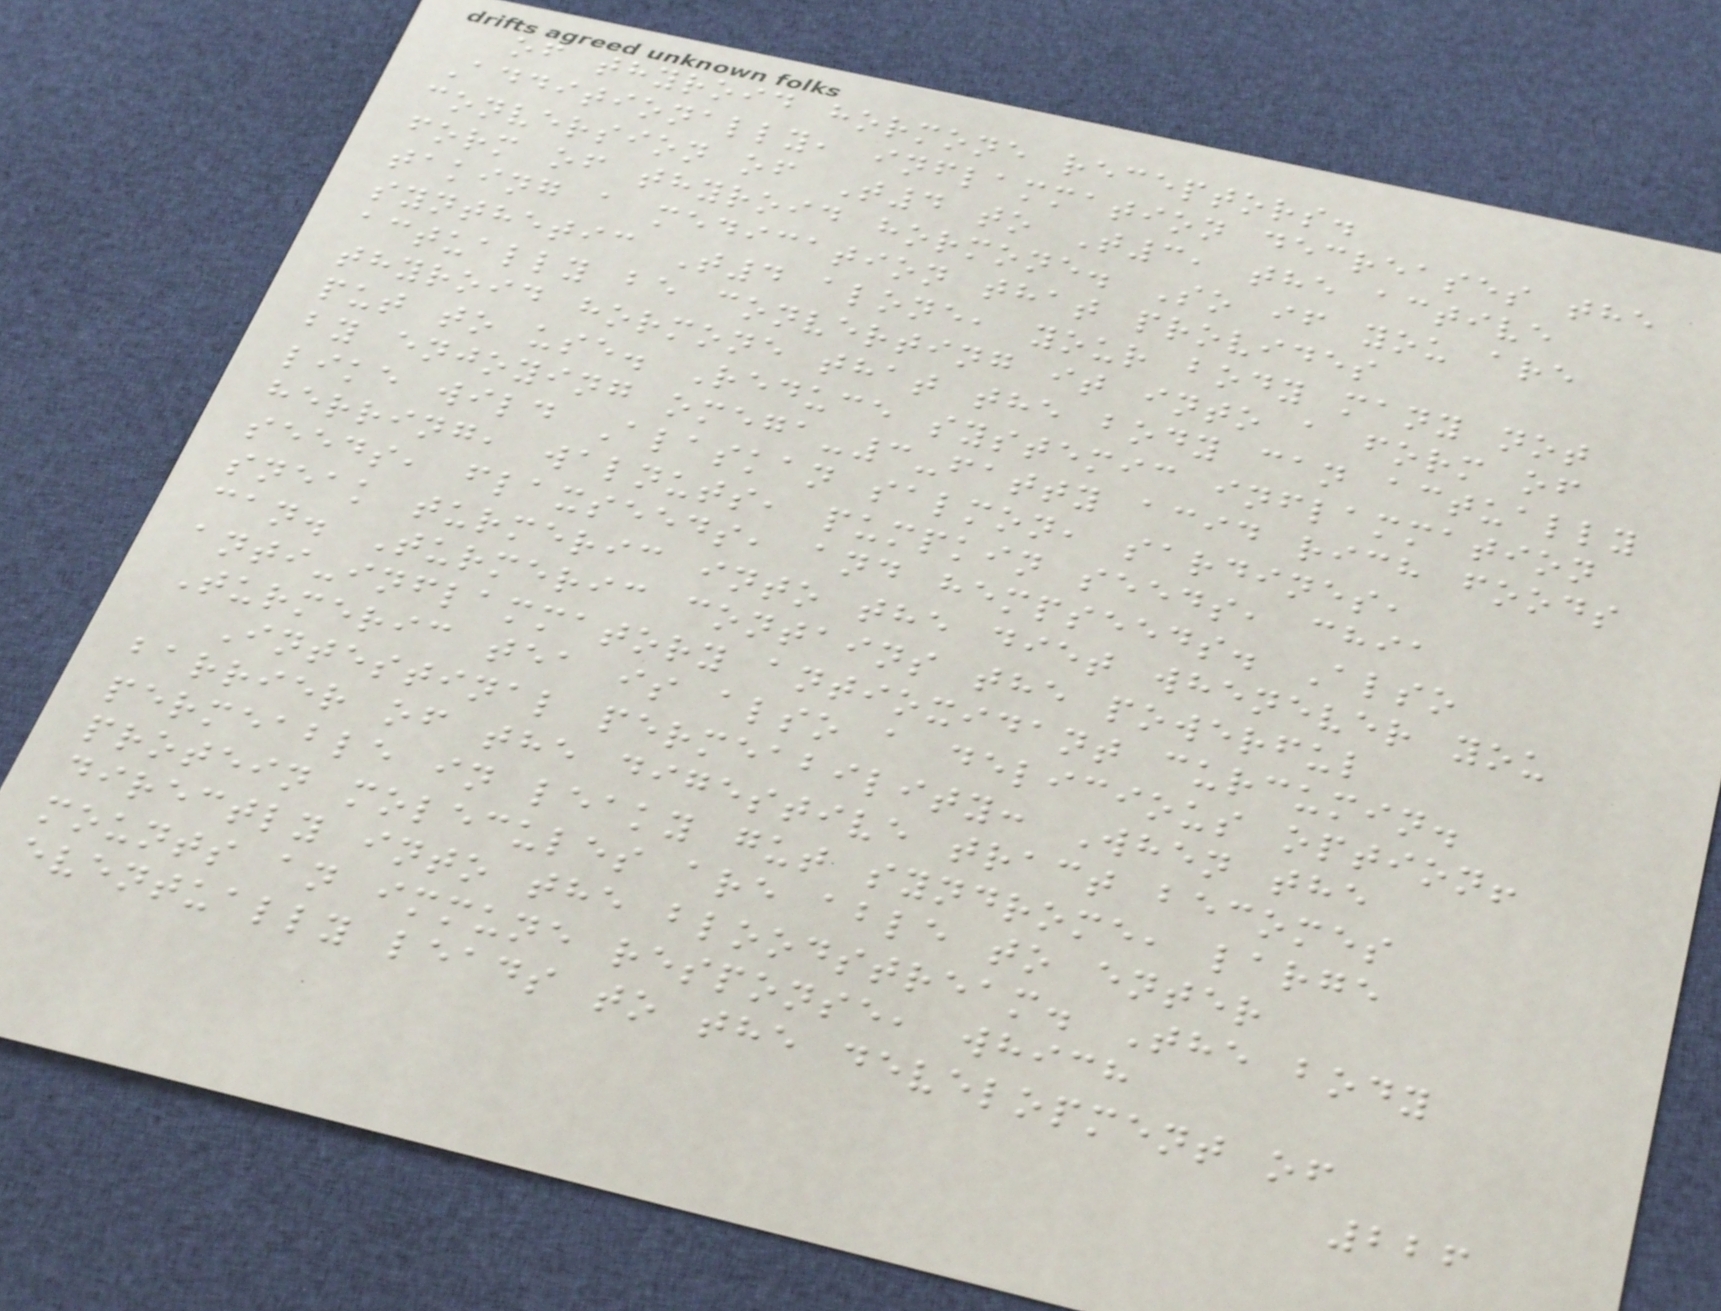of thyroid hormone receptors.
Additionally, inflammation decreases the
conversion of T4 to T3, the active
form of thyroid hormone. So if you are
taking a medication that provides
synthetic T4 alone, your body many not
actually be converting it into a form of
thyroid hormone that the body can actually
put to use. Reduce systemic inflammation
by enjoying omega-3-fatty acid rich foods
like wild Alaskan salmon, sardines,
herring, walnuts, pumpkin seeds, chia
seeds, flaxseeds, and hempseeds. Also
sneak turmeric into the diet whenever you
can. Turmeric contains the powerful
anti-inflammatory antioxidant curcumin.
Turmeric tea is also a delicious option!
Intestinal permeability: When the
barrier of the digestive tract becomes
permeable in leaky gut syndrome, large
protein molecules are able to enter
directly into the bloodstream. The body
mounts an immune response, which
eventually leads to the development of
226
